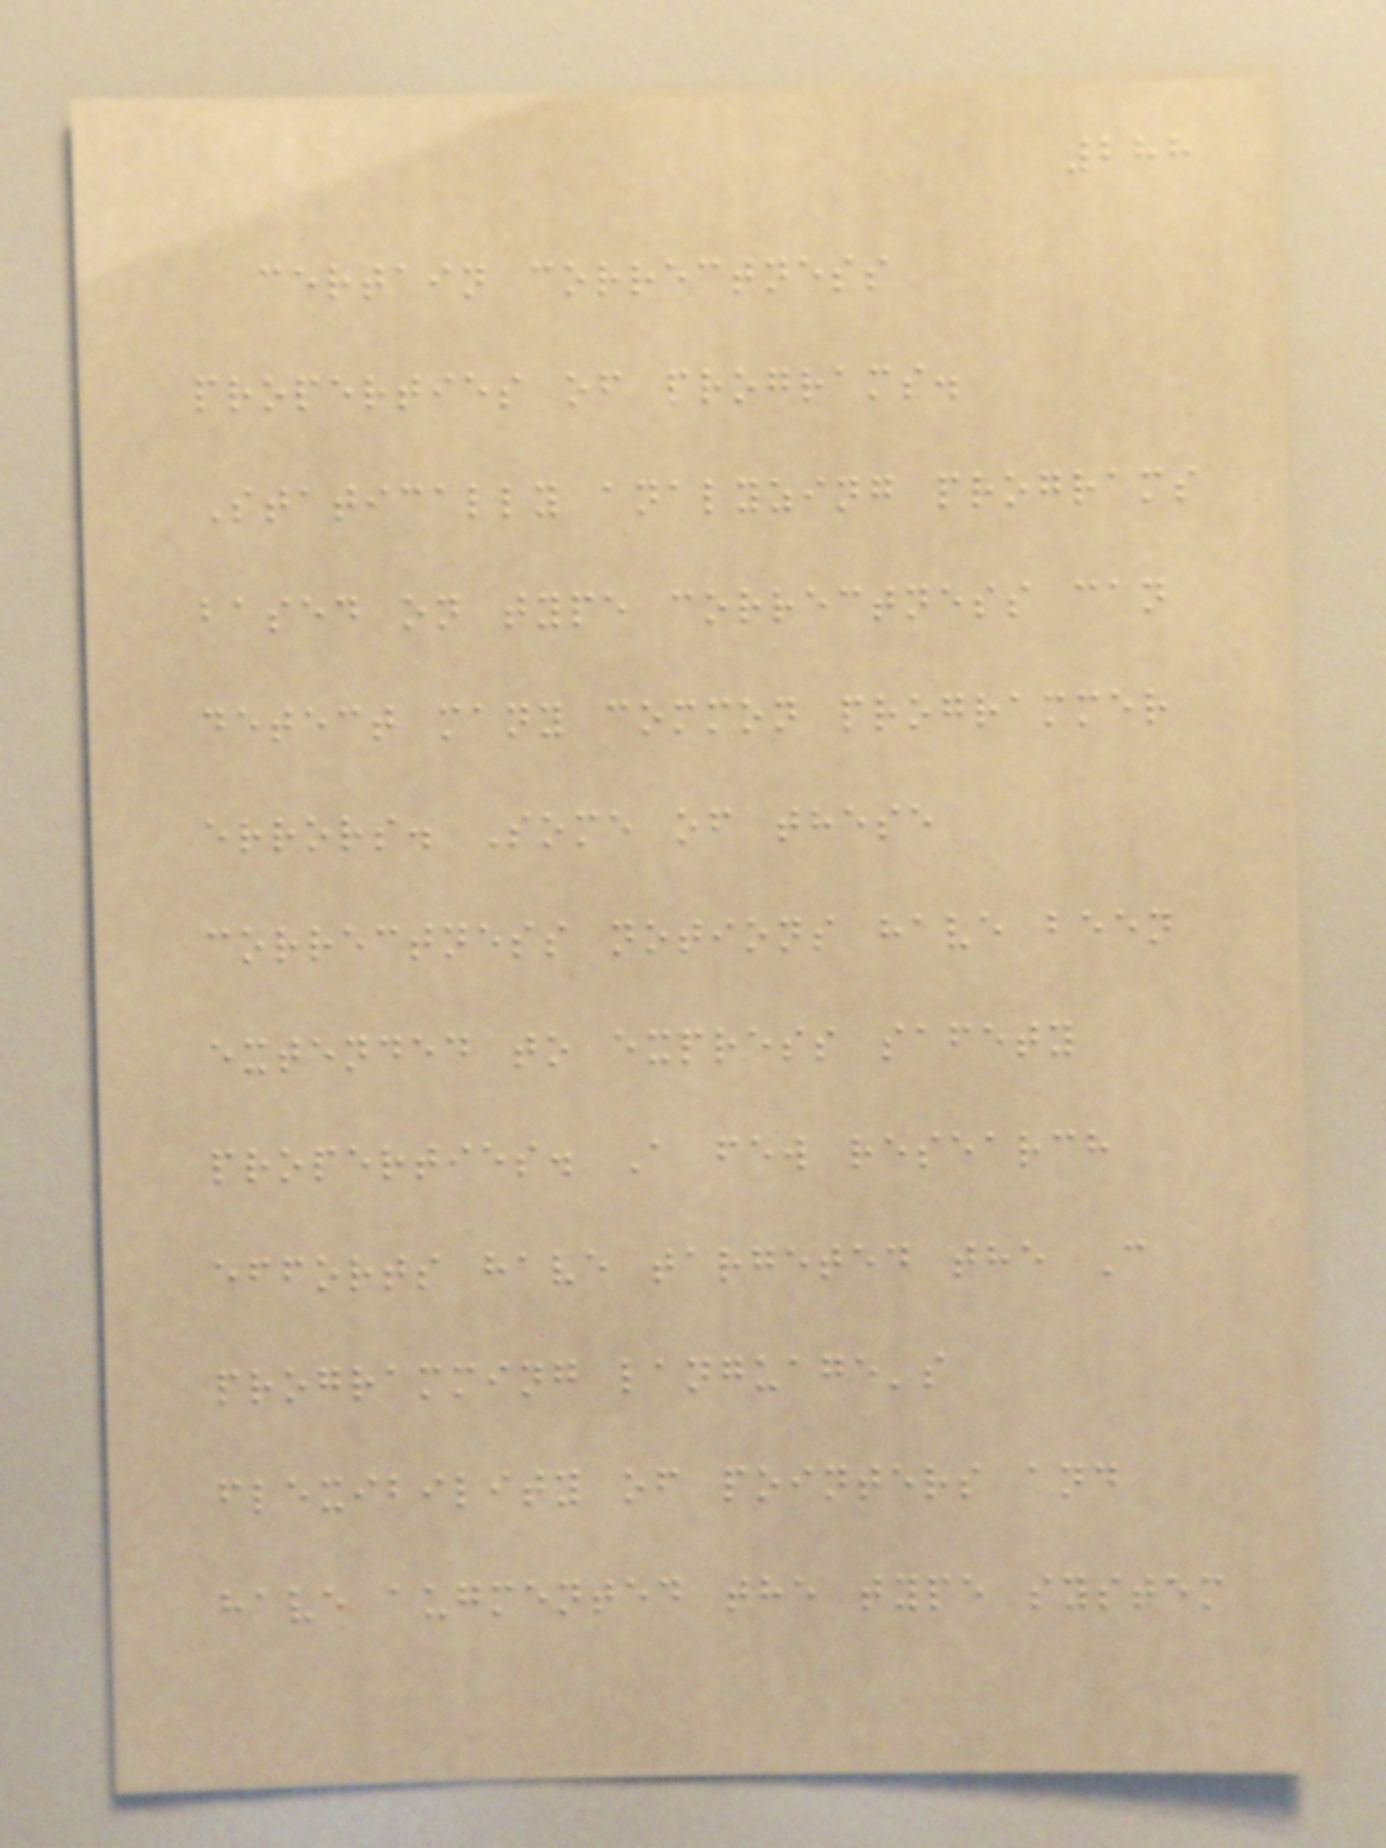288
certain correctness
properties of programs.
Statically analyzing programs
based on type correctness can
detect many common programmer
errors. Some of these
correctness notions have been
extended to express safety
properties. A few research
efforts have targeted the C
programming language's
flexibility of pointers and
have augmented the type system
